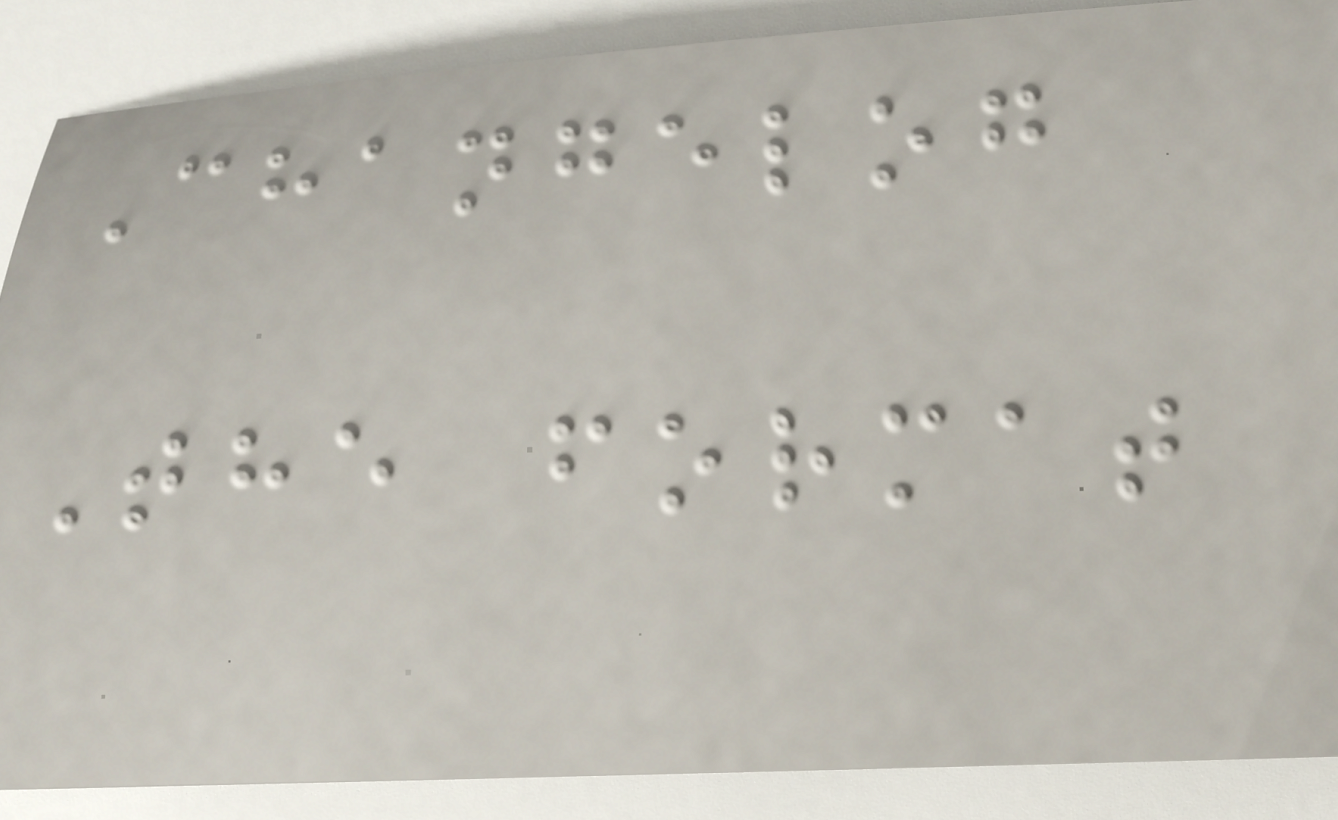Changelog
The format
